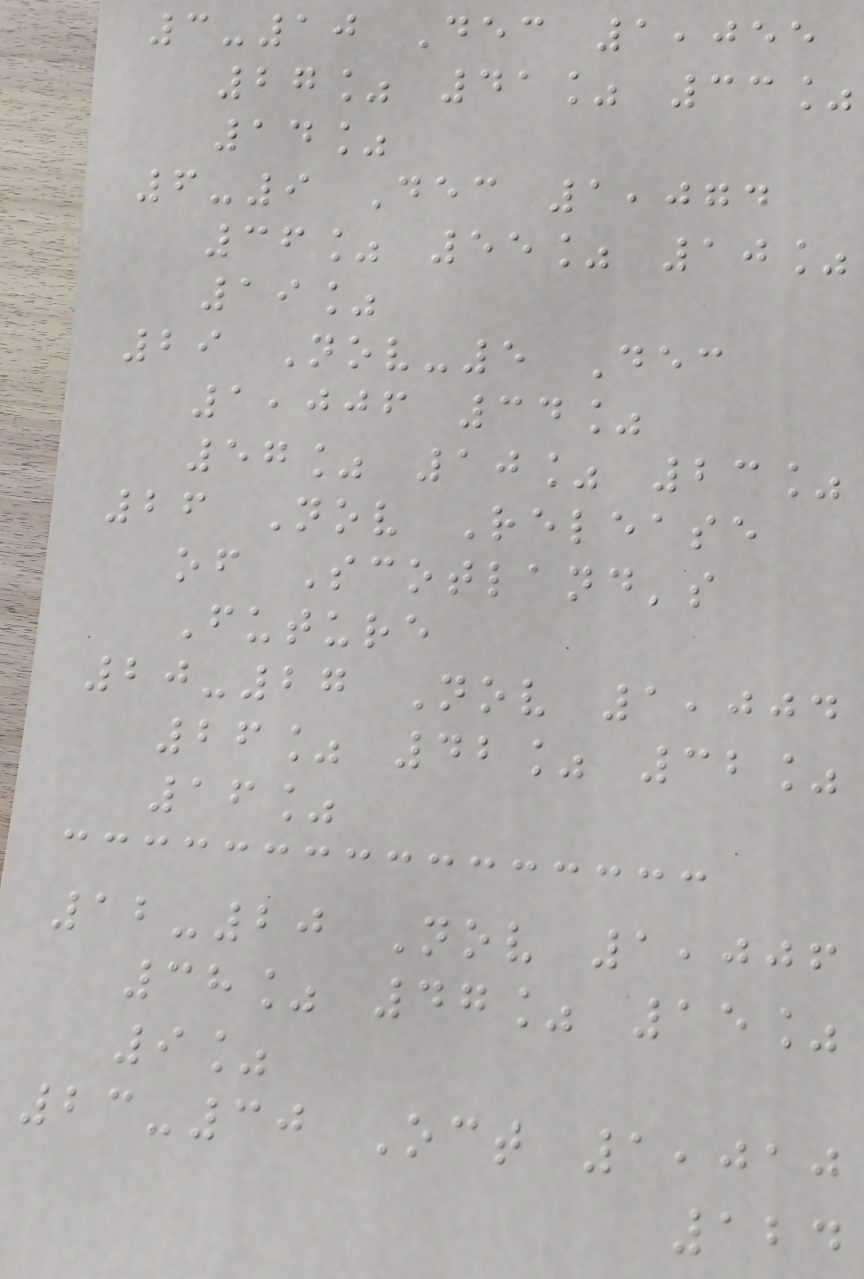3-10 Dec 1,055
27% 41% 33%
14%
6-9 Dec 1,074
36% 55% 10%
19%
29 Nov-5 Dec
1,006 34%
57% 10% 23%
26 Nov Release
of Scotland's
Future
20-27 Nov 1,004
26% 42% 32%
16%
12-20 Nov 1,006
38% 47% 15%
9%
23-30 Oct 1,010
124
